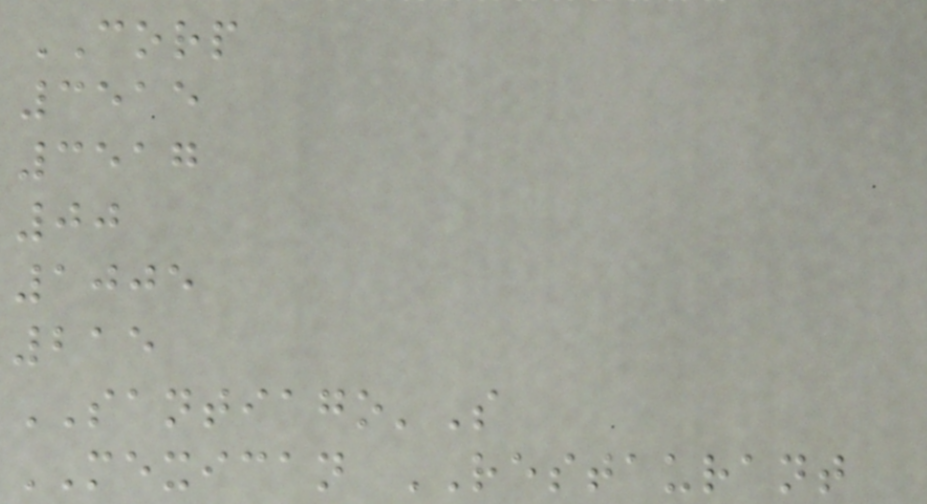CORP
3515
3517
00
1005
215
SANTIAGO'S
MEXICAN RESTAURANT
